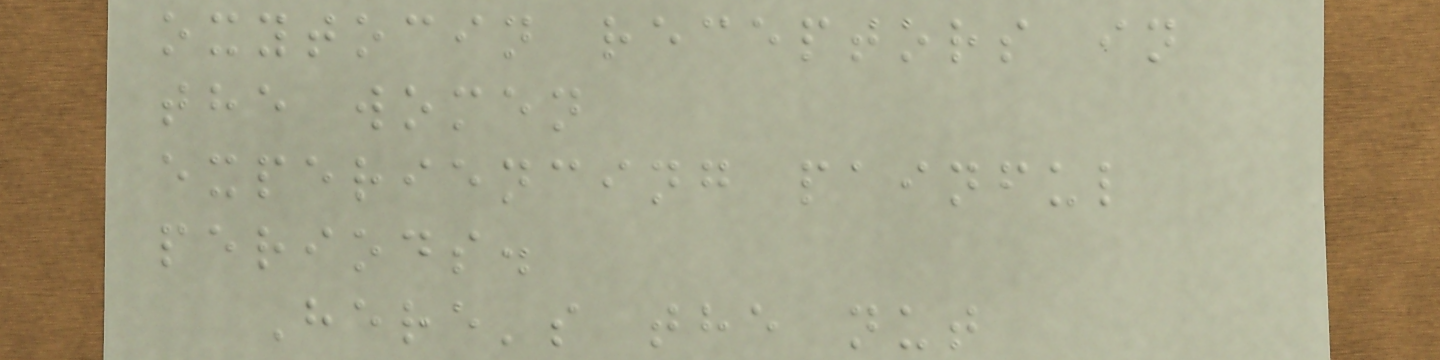oxytocin receptors in
the women
experiencing painful
periods.
Here's the nut
